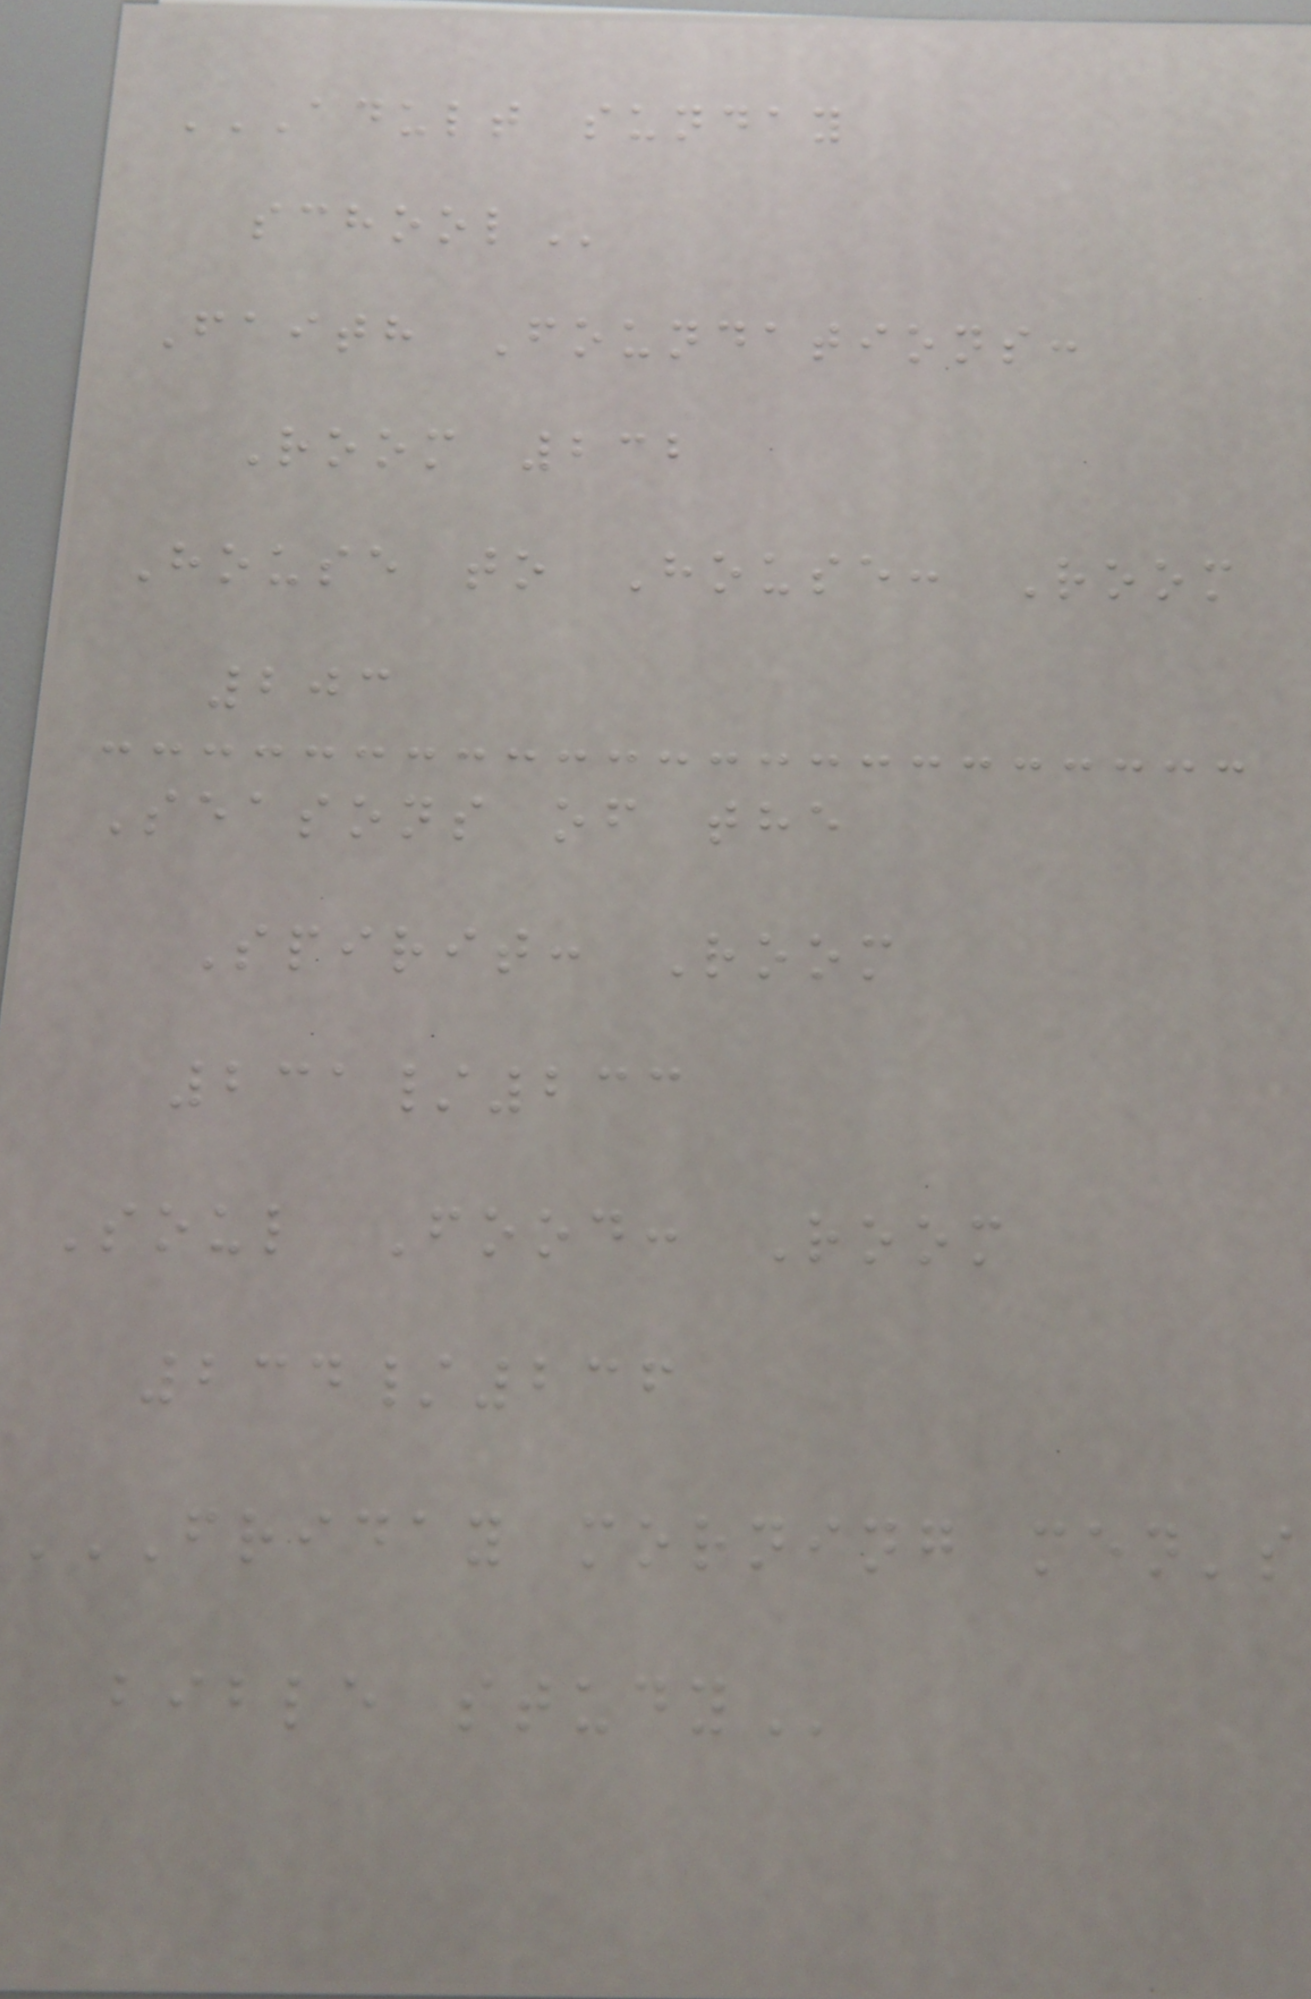ADULT SUNDAY
SCHOOL
Faith Foundations:
Room 232
House to House: Room
203
Seasons of the
Spirit: Room
231/233
Soul Food: Room
234/236
FRIDAY MORNING MEN'S
BIBLE STUDY
